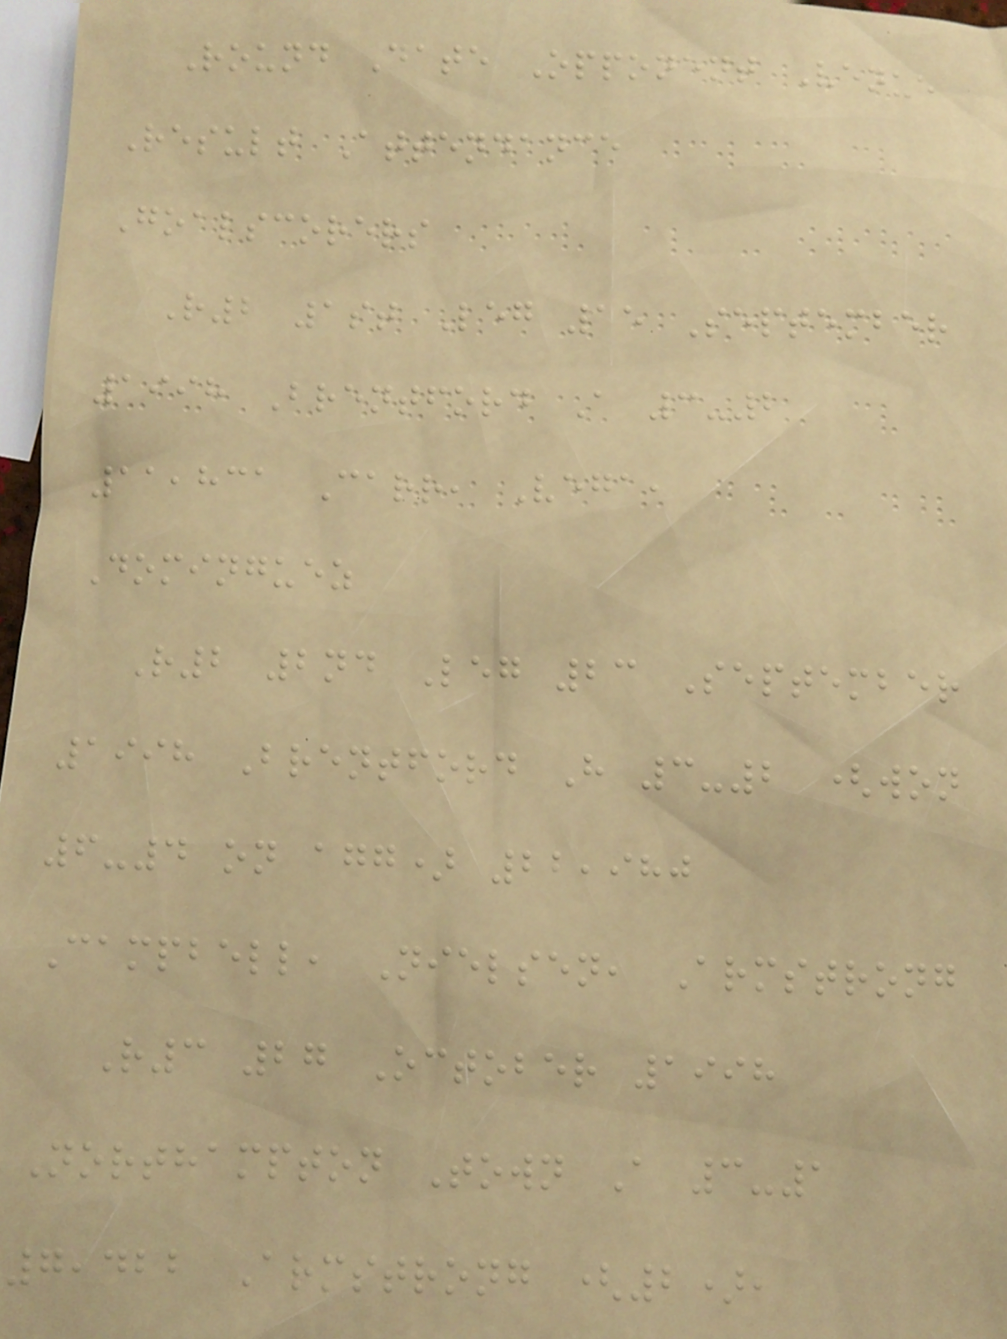Round Date Opponent Venue
Result Attendance
Goalscorers
R2 1st Leg 15 September
1998 Brentford A 3-2
11,831 Carr, Vega,
Dominguez
R2 2nd Leg 23 September
1998 Brentford H 3-2 (won
6-4 on agg) 22,980
Campbell, Nielsen, Armstrong
R3 27 October 1998
Northampton Town A 3-1
7,422 Armstrong (2),
